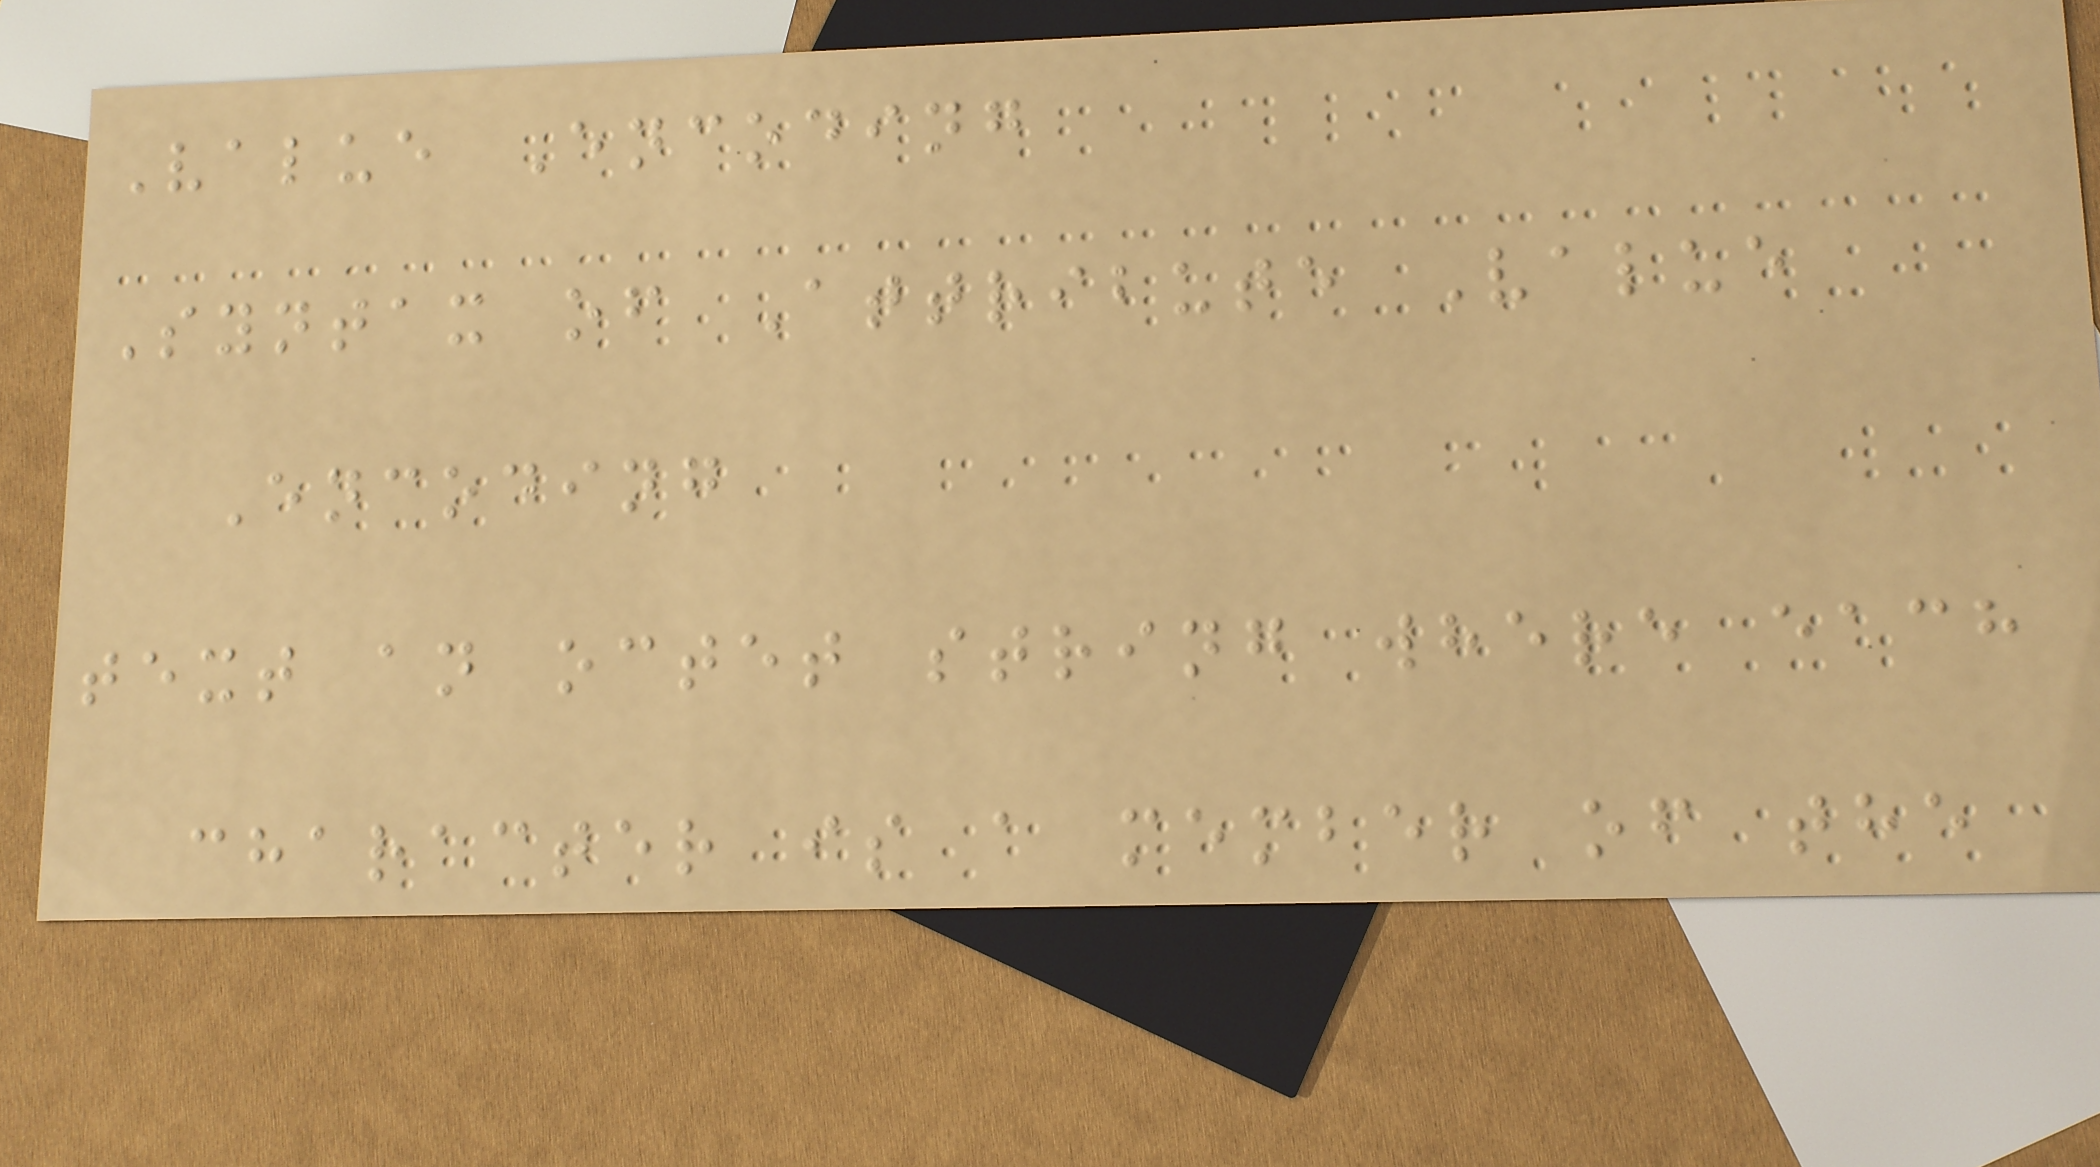Value Encoding
Syntax of Attribute Value
Encoding
text an octet string where each
character is a member of the
